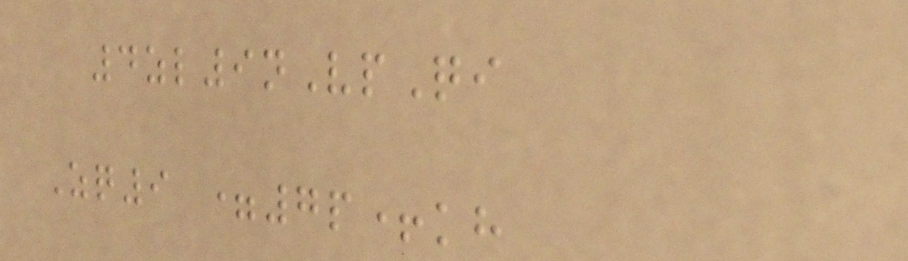4zl9nVpQi
Zq9 =7p+kh
